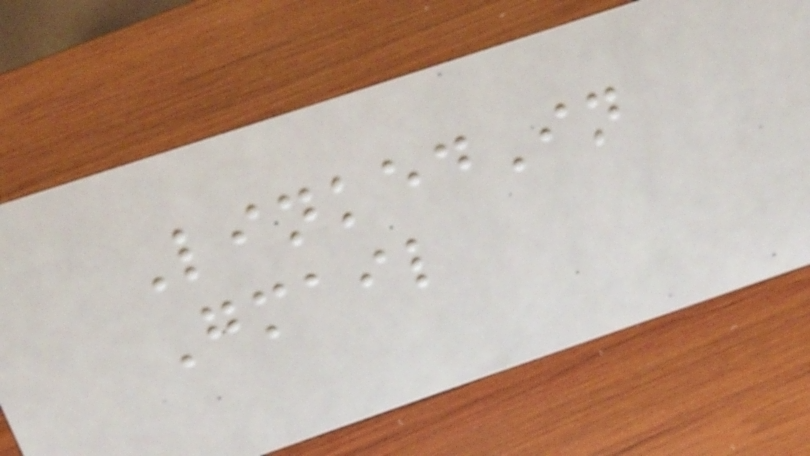LinkedIn
Gmail
